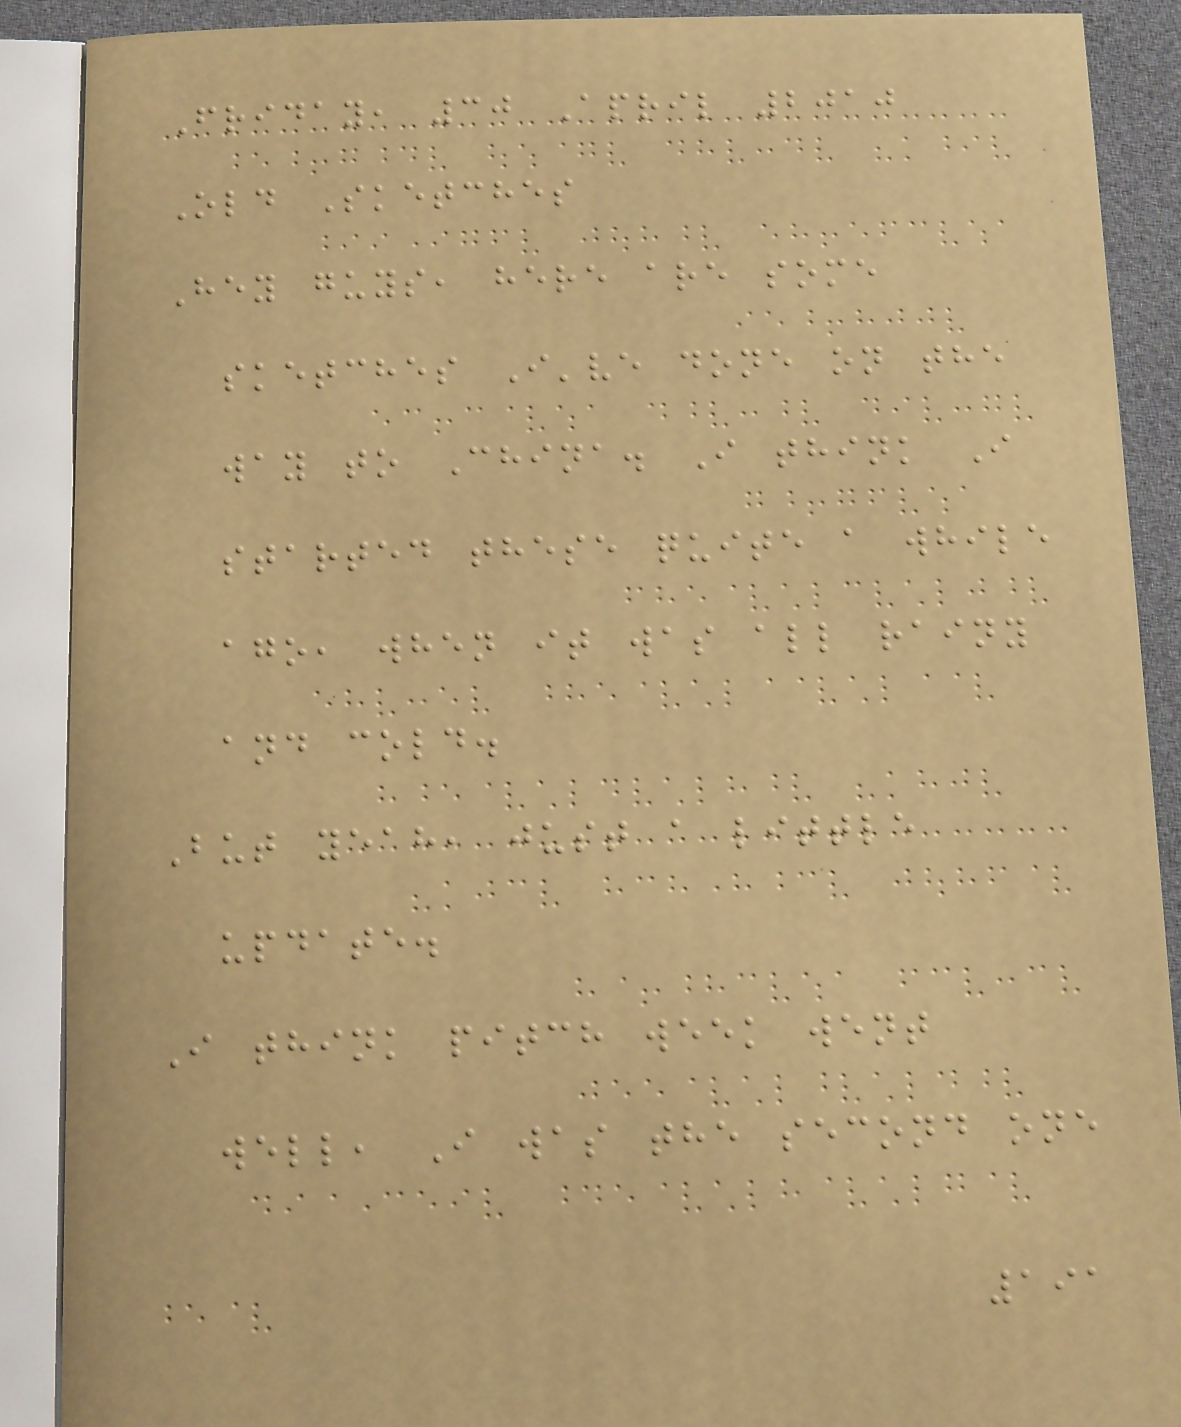Friday, 30 April 2010
Old Sketches
Hey guys, here are some
sketches I've done on the
way to China. I think I
started these quite a while
ago, when it was all rainy
and cold.
But yeah, just a little
update.
I think pitch week went
well, I was the second one
191
